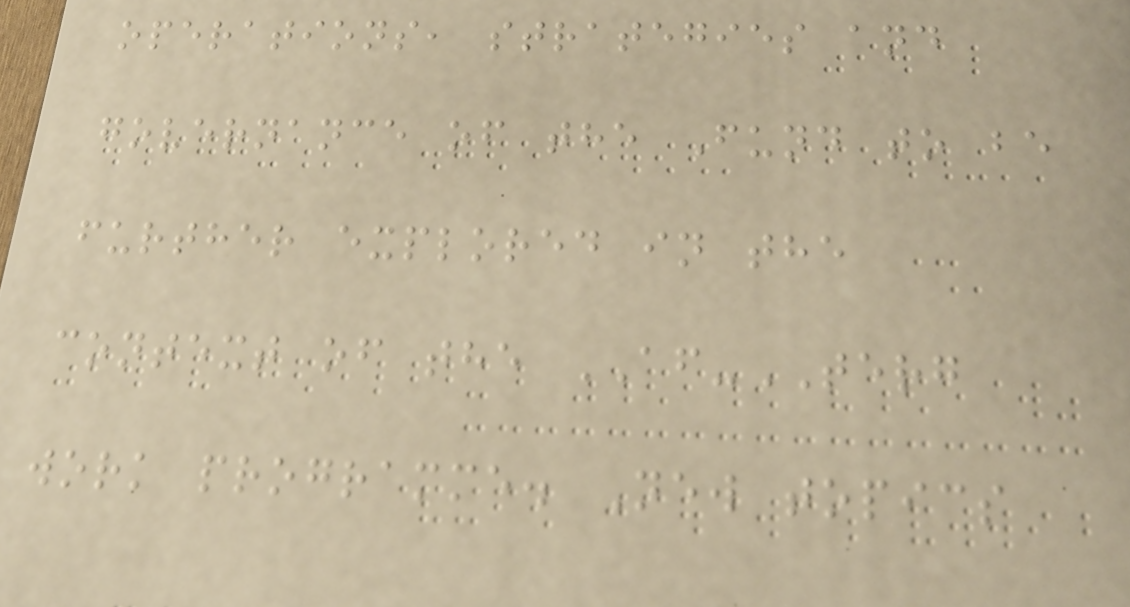operations, strategies and
governance of the Fund to be
further explored in the
context of the AF-TERG
work programme. New topics
